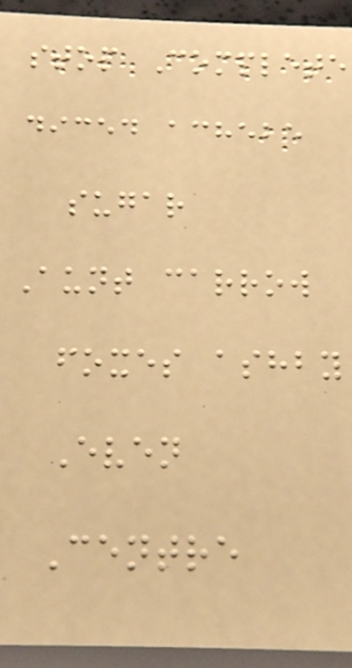stop Complete
diced achebe
sugar
Aunt carrow
foxes ashby
Even
Centre
